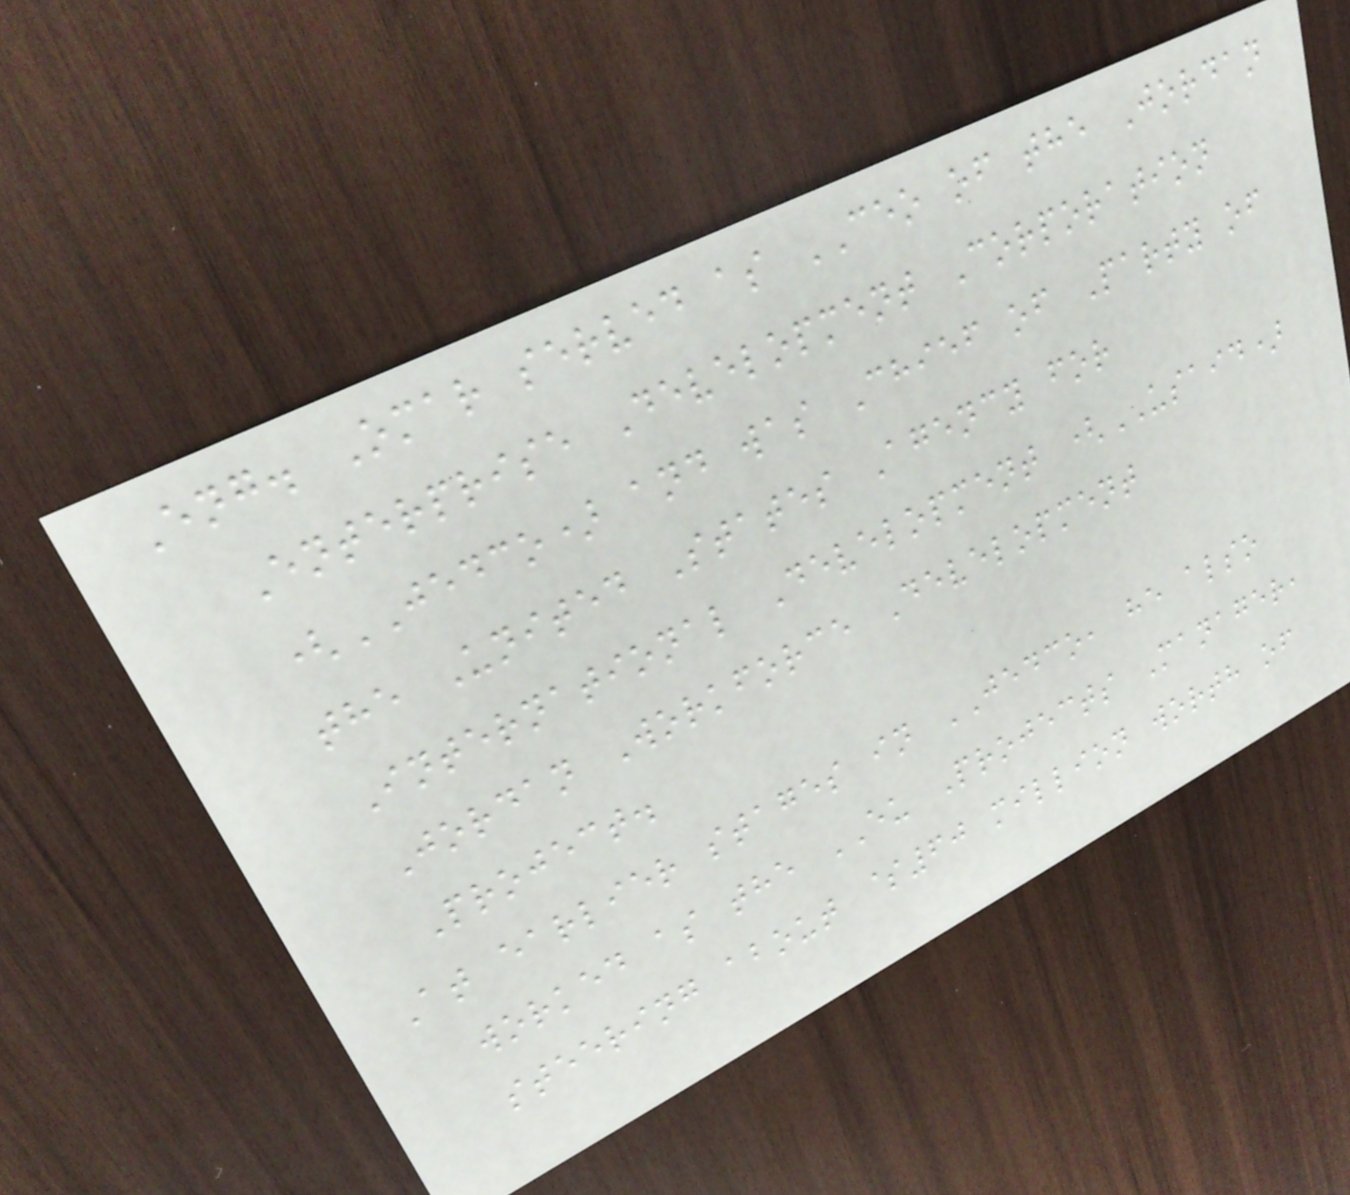Eng. Omar served as CEO of the Jordan
Enterprise Development Corporation
(JEDCO) and was Chief of Party of
the United States Agency for
International Development (USAID)
Jordan Workforce Development
Project.
At earlier stages in JEDCO, he also
worked as the EU Projects Manager,
steering about $60 million worth of
